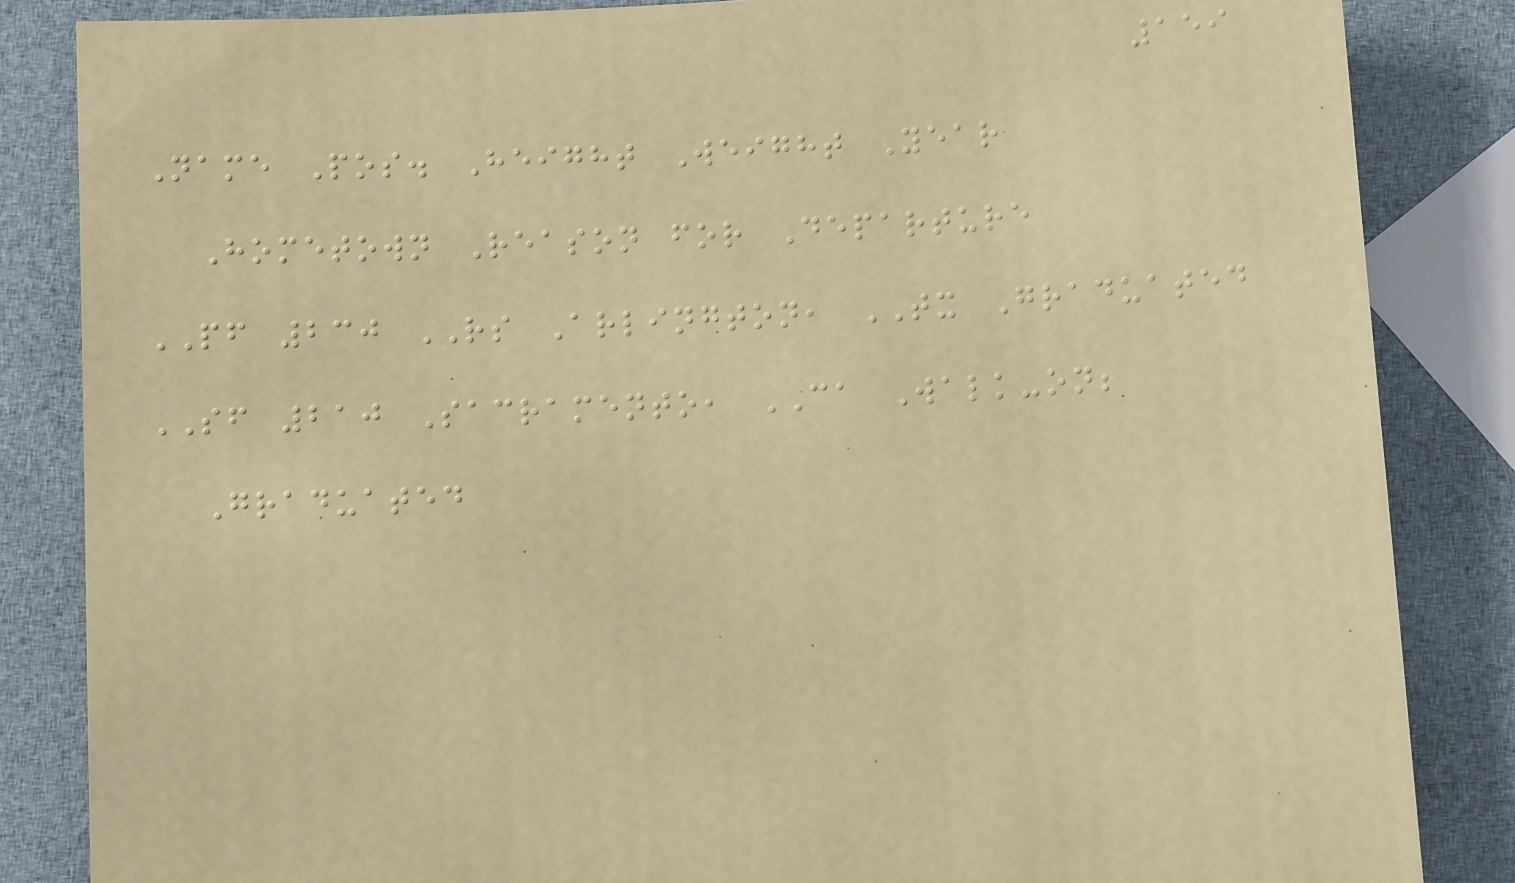159
Name Pos. Height Weight Year
Hometown Reason for Departure
PF 230 RS Arlington, TX Graduated
SF 210 Sacramento, CA Walk-on;
Graduated
